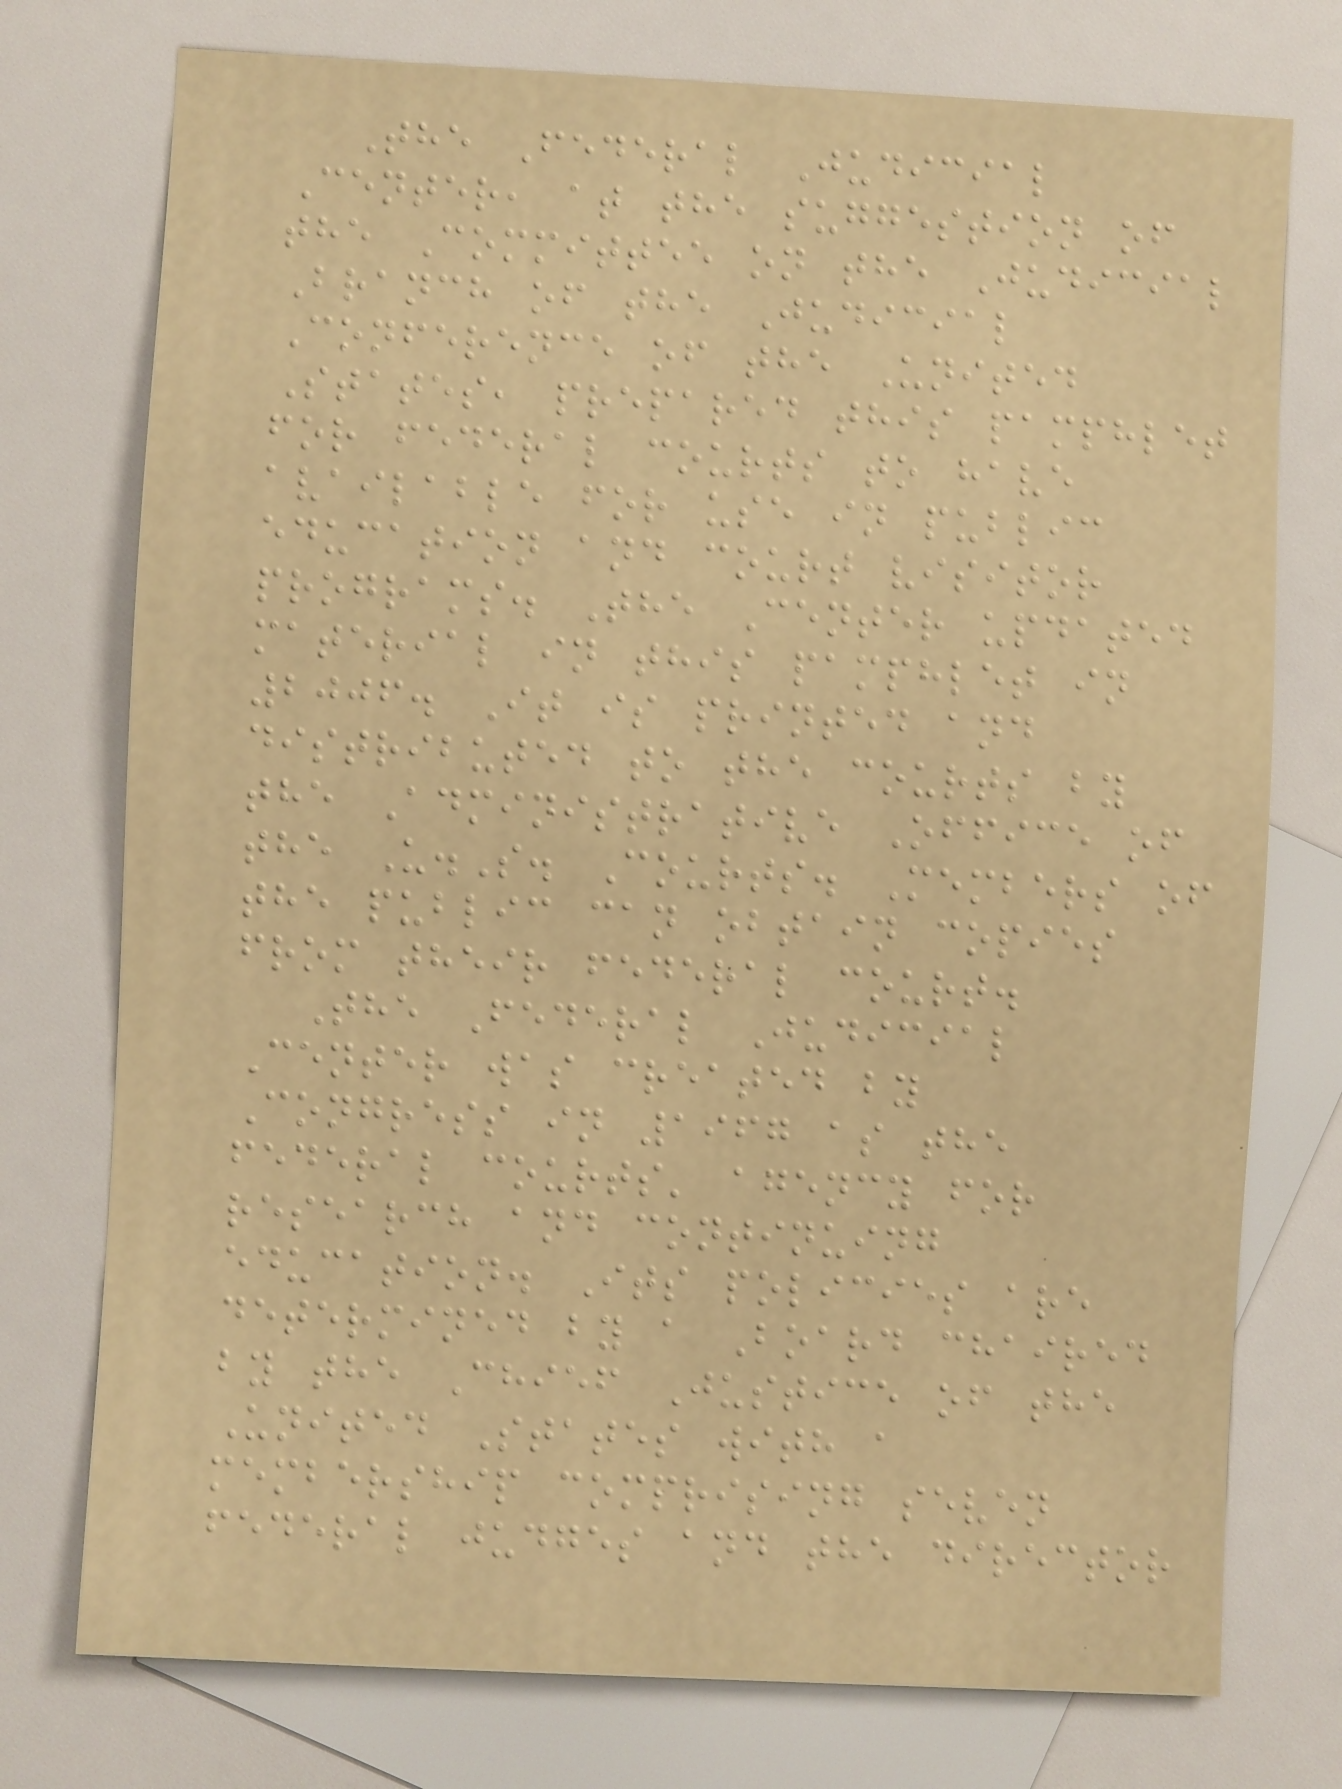The Federal Judicial
Center, at the suggestion of
the Committee on the Judicial
Branch of the Judicial
Conference of the United
States, prepared this pamphlet
for federal courts to have
available for use in public
education and court visitor
programs. The Center updated
material in this pamphlet in
2006. It is printed and
distributed to the courts by
the Administrative Office of
the U.S. Courts. Members of
the public can obtain copies
from their federal court.
The Federal Judicial
Center was created by
Congress in 1967 as the
federal courts' agency for
research and continuing
education. Its policies are
determined by a Board chaired
by the Chief Justice of the
United States with a
membership comprising seven
federal judges and the director
